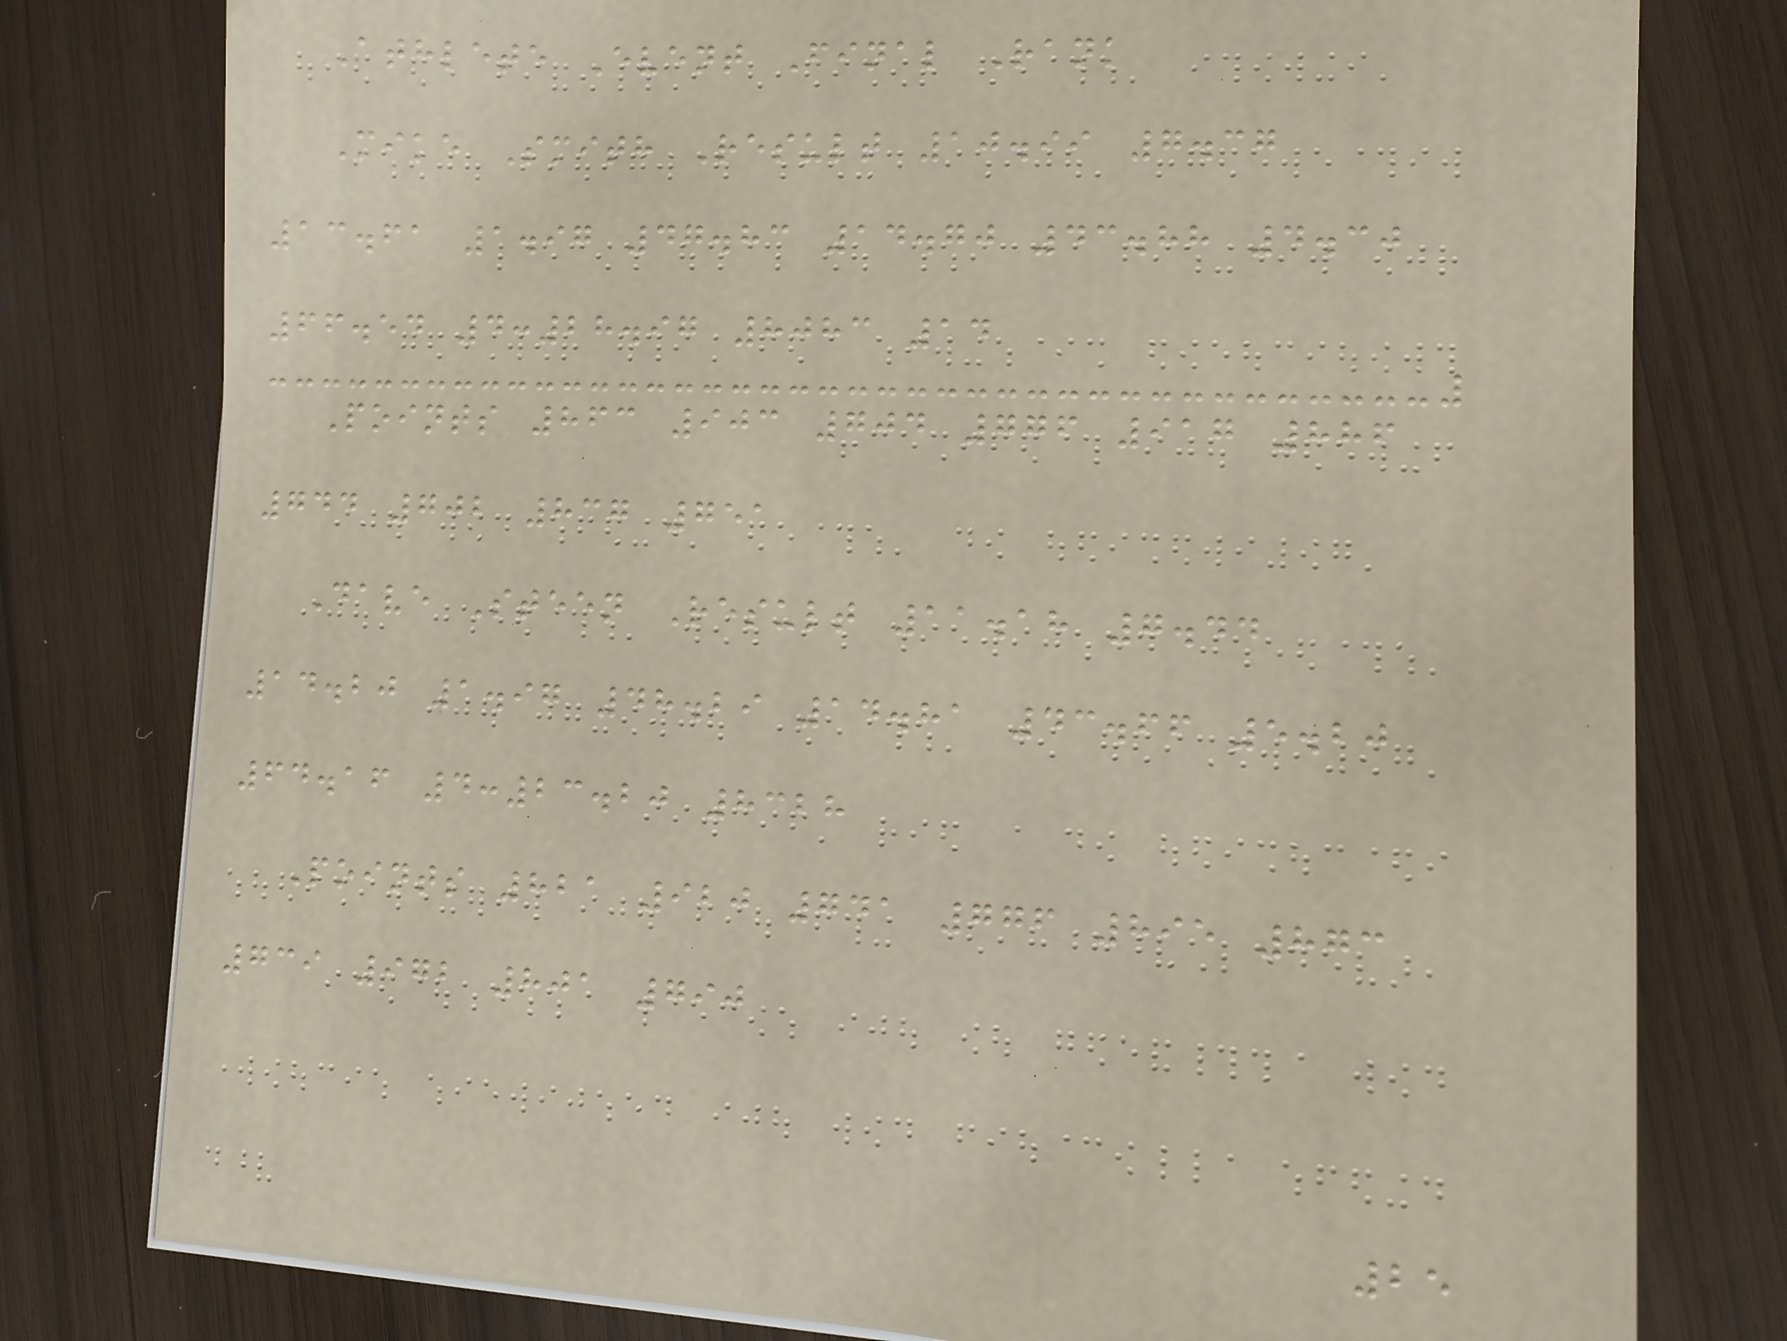Athlete Event Final Rank
Mike Smith Result 10.99 7.37
13.61 1.97 47.83 14.70 43.88 4.30
66.54 4:28.97 8083 14
Points 863 903 704 776 917 886
744 702 837 751
Dave Steen Result 11.18 7.44
14.20 1.97 48.29 14.81 43.66 5.20
64.16 4:23.20 8328
Points 821 920 741 776 895 873
739 972 801 790
25
